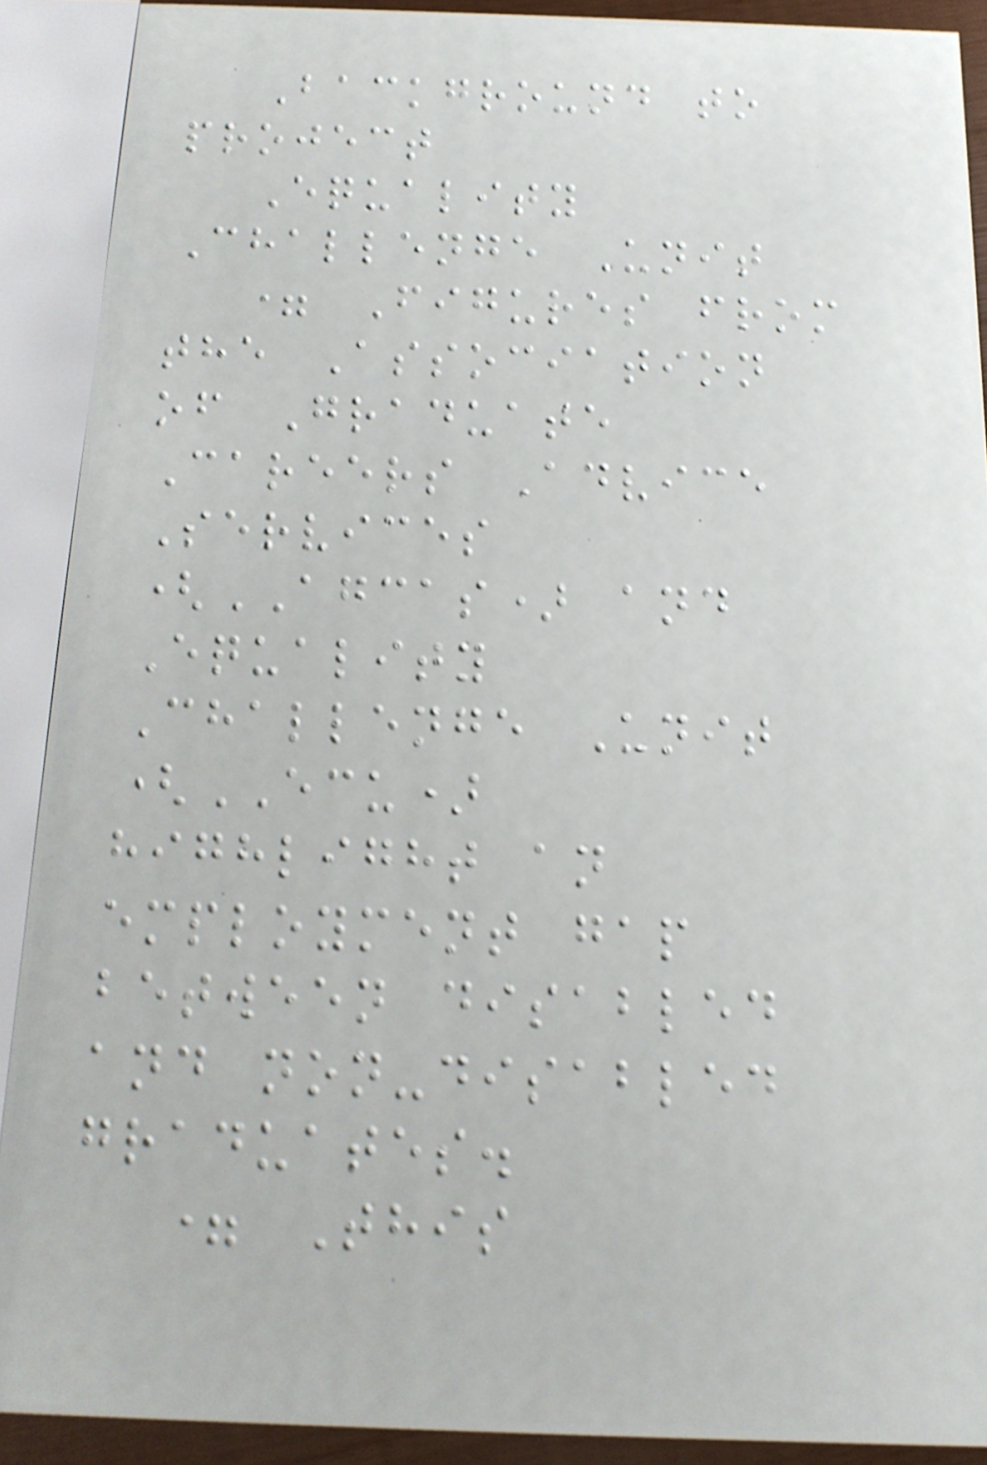Background to
project
Equality
Challenge Unit
= Figures from
the Association
of Graduate
Careers Advice
Services
(AGCAS) and
Equality
Challenge Unit
(ECU)
highlight an
employment gap
between disabled
and non-disabled
graduates.
= This
